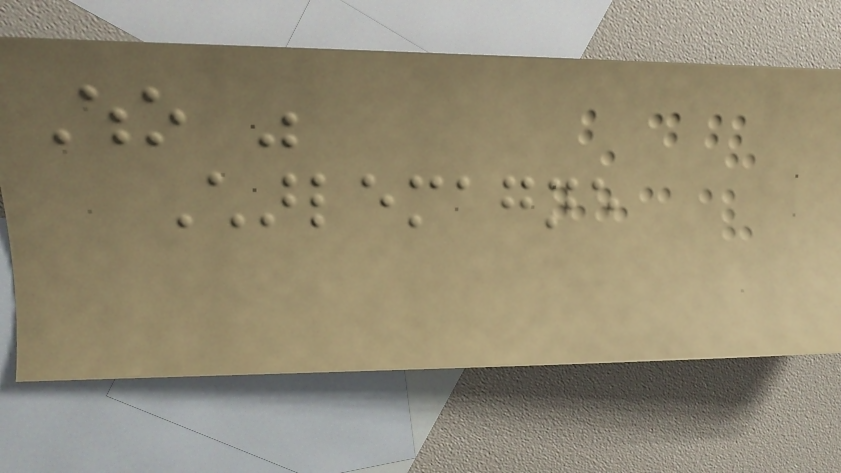Who was
Charlemagne
